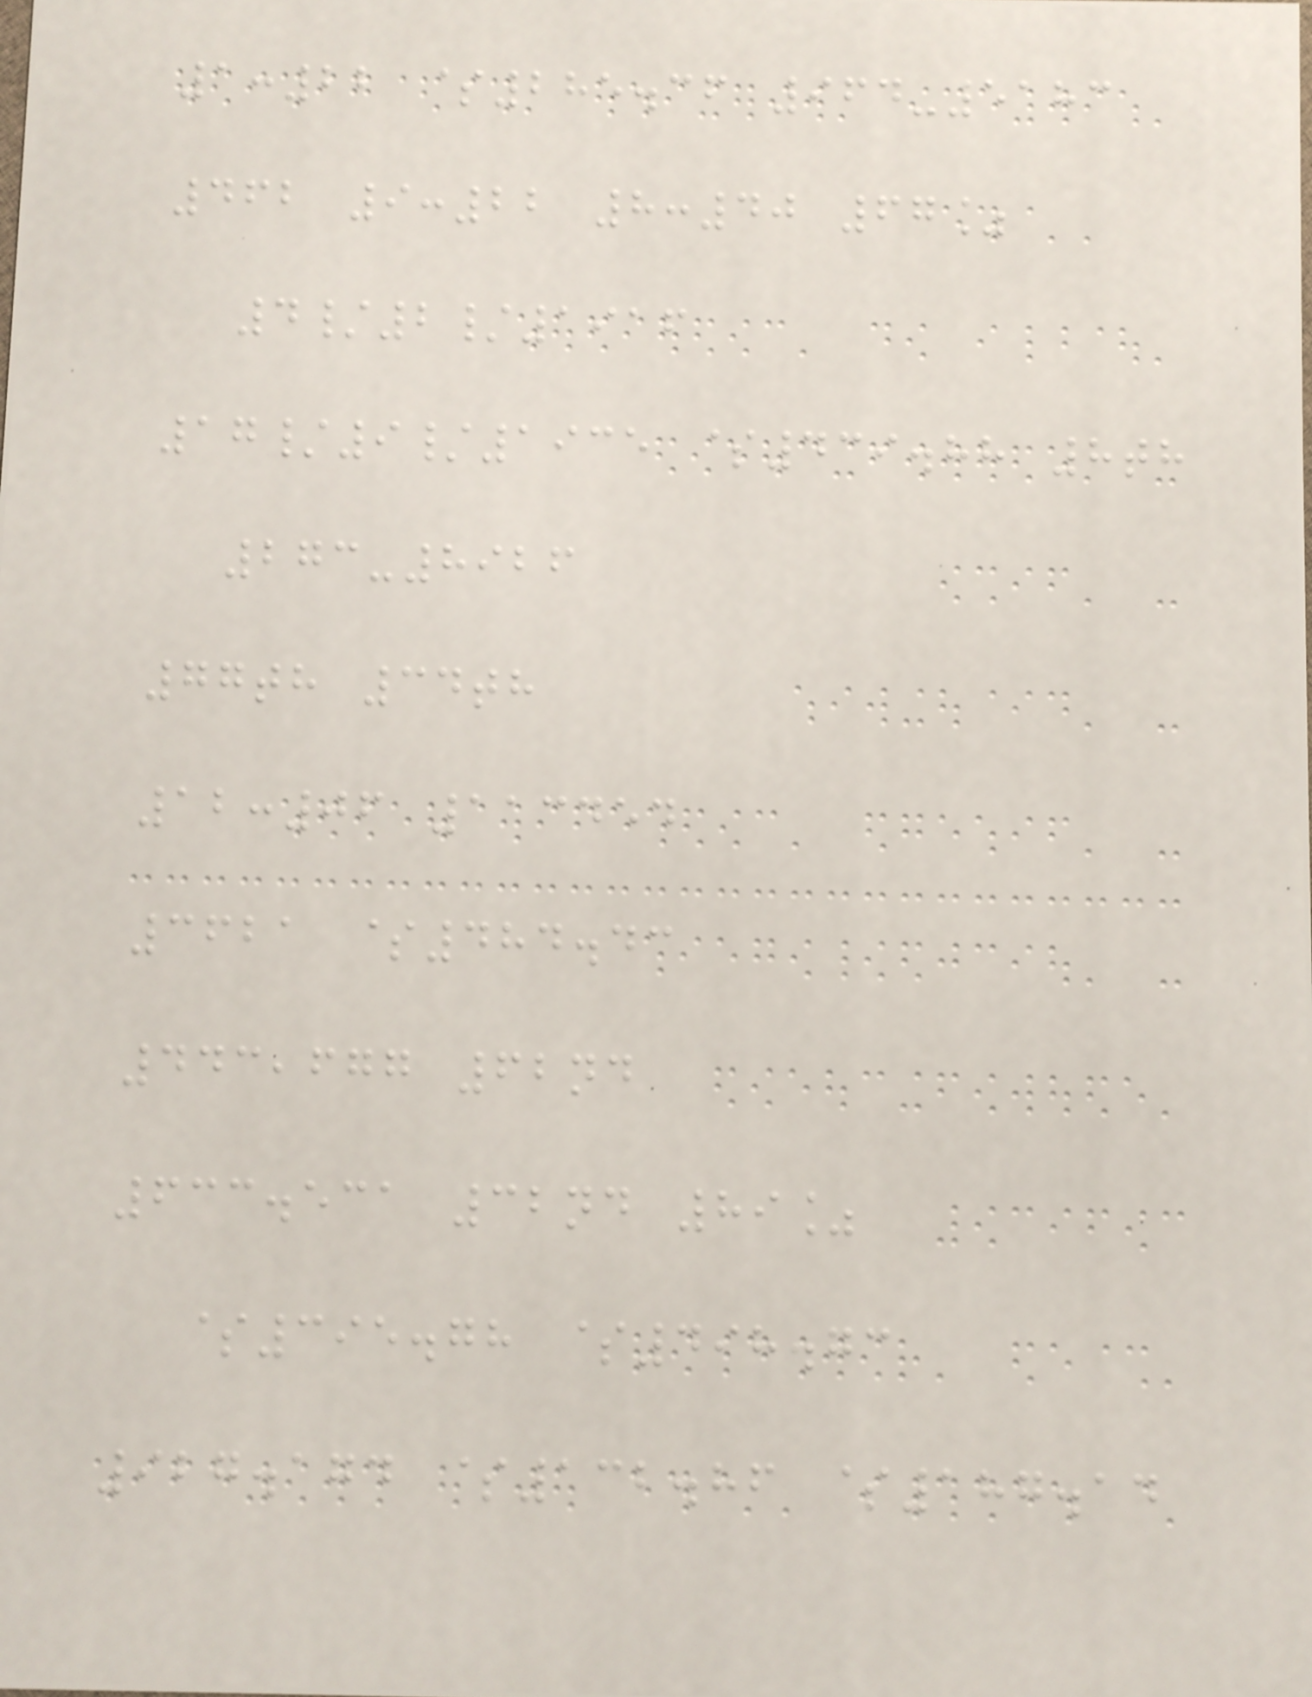1:22 $285.36 964-5183
462 9:22 8:40 67%
4/2/1916
17/9/1935 $439.88 8th
273-8926
77th 34th
12:06 113454
3621 $484.43
443,677 62nd
633.531 32nd 89%
$395.78 $498.73
927.174 $132.86 $187.14
